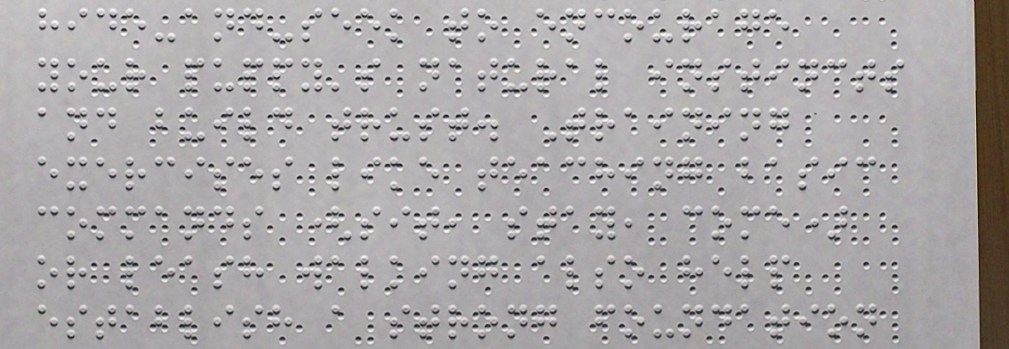hide-and-seek to encourage
your puppy's natural instincts
and build trust. Training
exercises like teaching basic
commands (sit, stay, come)
or leash walking also help
establish a strong foundation
